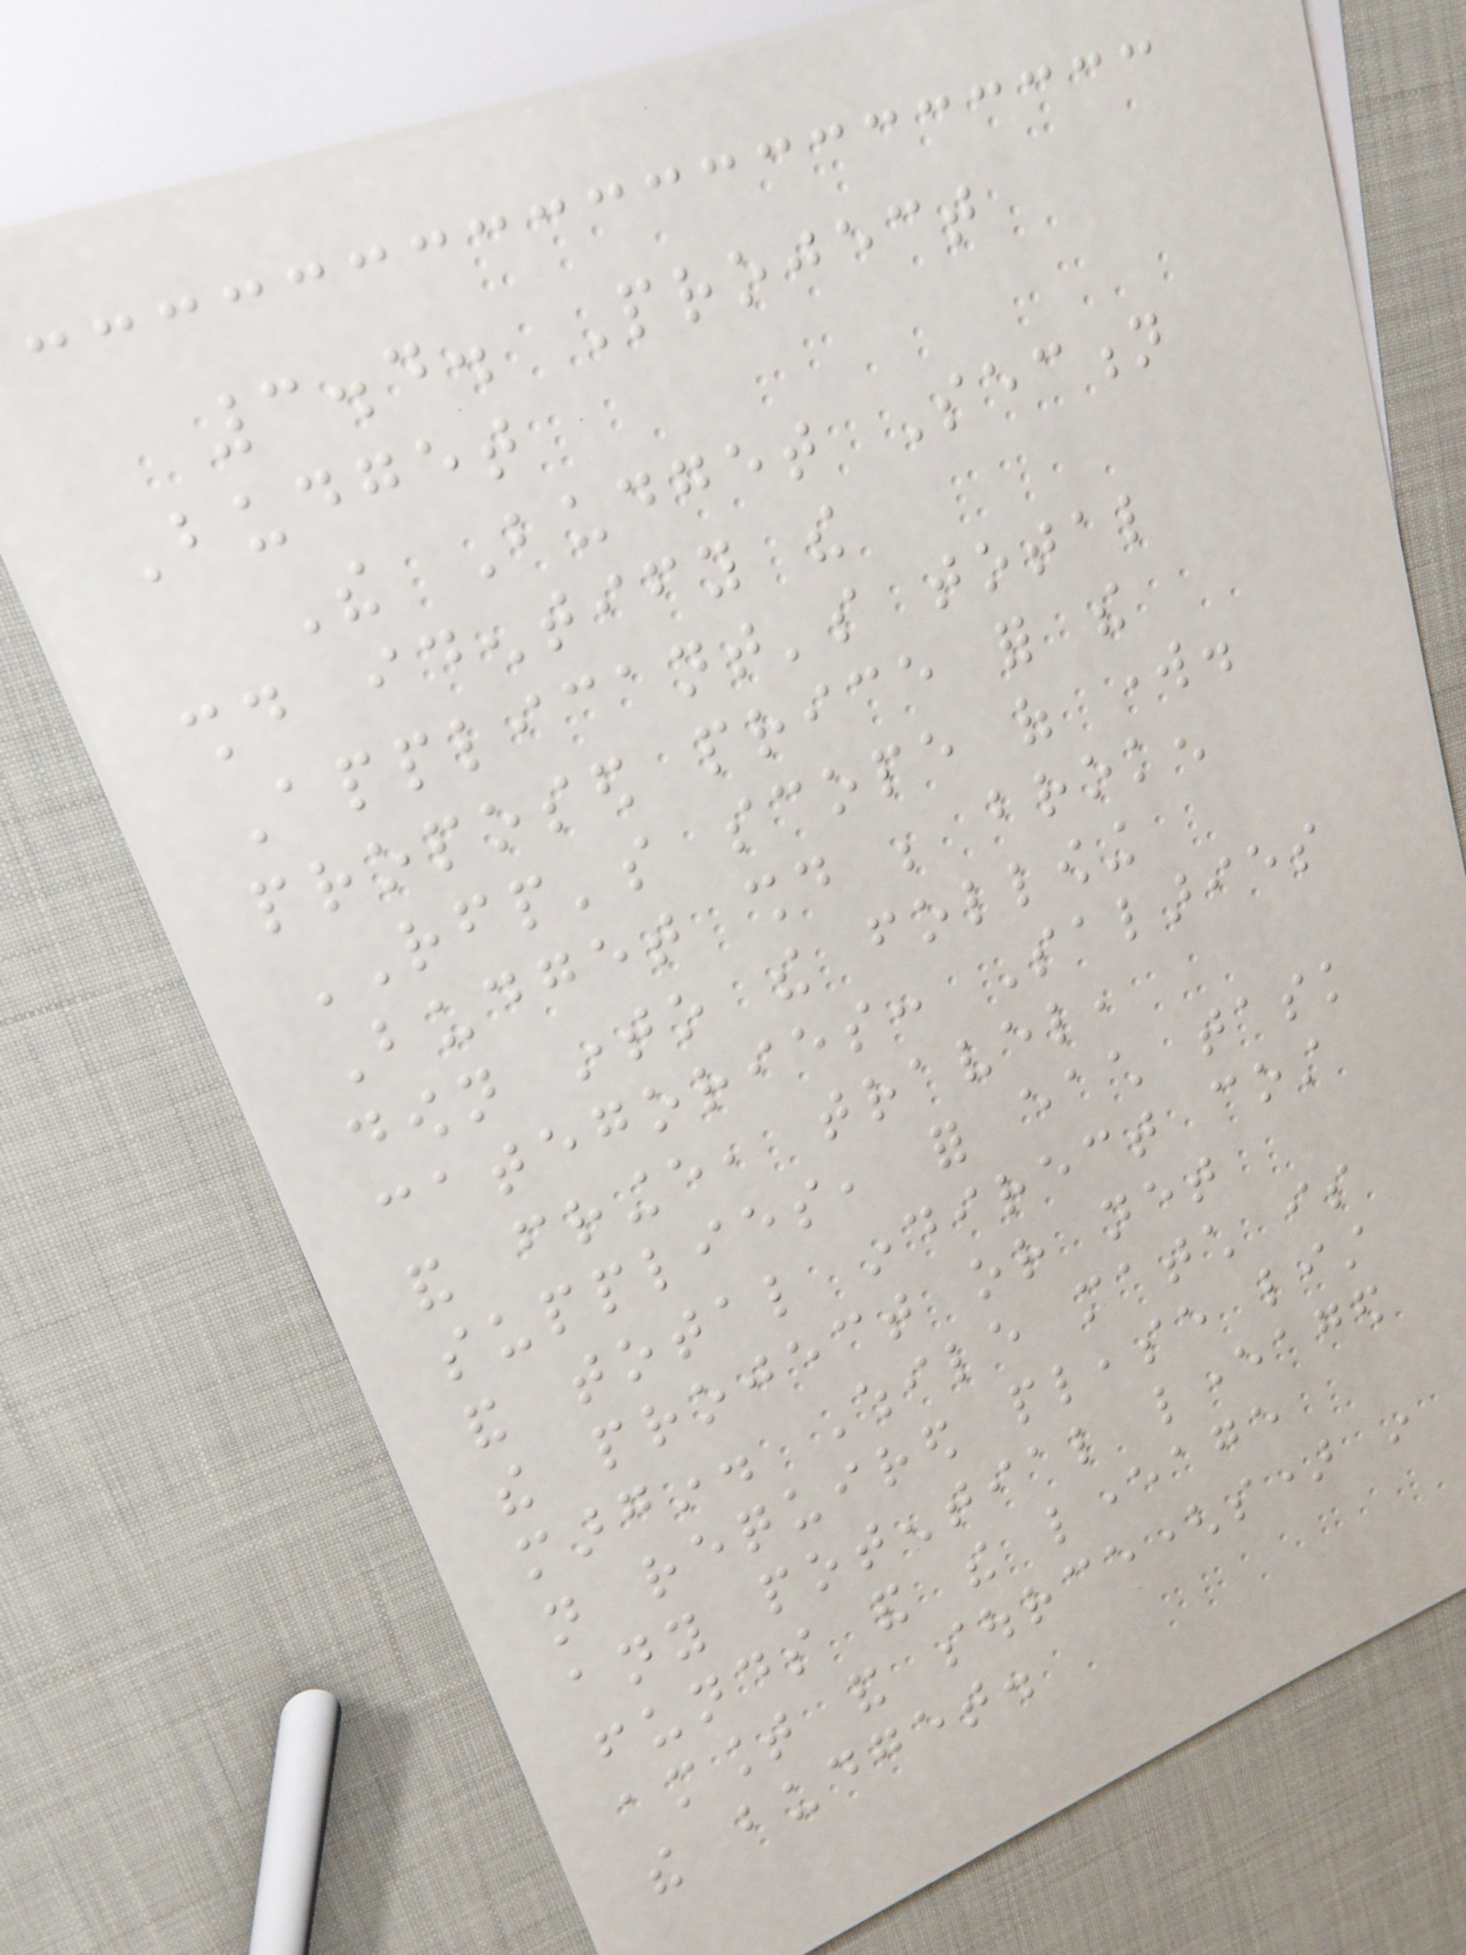3.4. Project
Budget
The Budget Section
should identify the
Applicant's total
proposed price for the
RFP's scope of work.
Budget should be broken
down into the following
categories: Salaries
and fringe, travel,
supplies, for each task
and total indirect cost
the project or net
margin. While match is
not required please list
any potential leveraged
funds and the leverage
amount and source(s) in
the budget.
